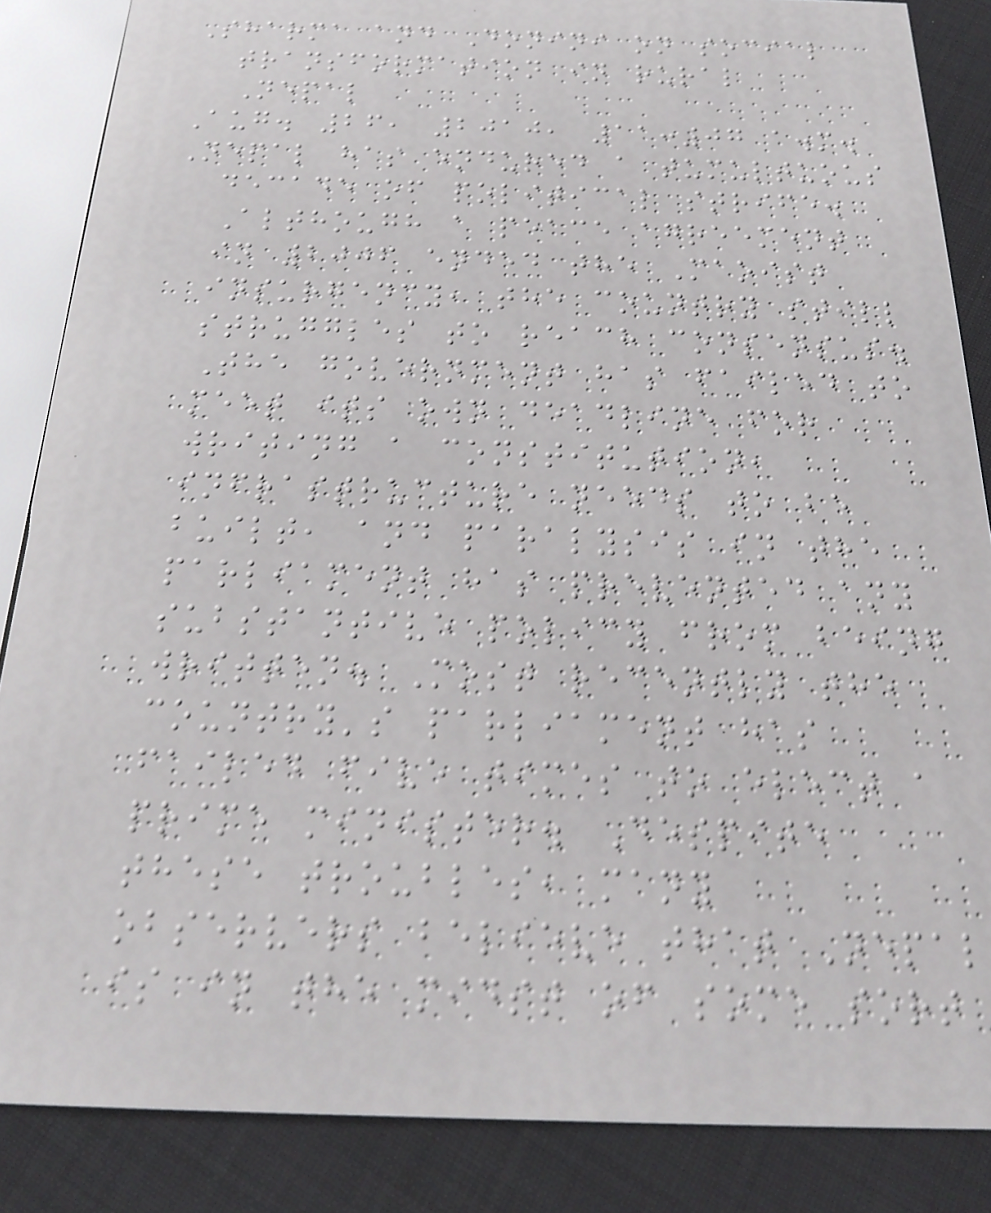Sharma and Donini on social
transformation in rural
Nepal
Aug. 26, 2010, 11:07 a.m.
Nepal has endured a tumultuous
decade of political strife.
Although a peace agreement
in 2006 ended the Maoist
insurgency, the country still
struggles to reach consensus.
The government has failed to
meet its own deadline for
writing a constitution,
infrastructure needs to be
built, and paralysis in the
parliament has prevented any
substantive policy from being
written. Most recently the
country's parliament has
failed five times to elect a
prime minister. Despite
these troubles, many
observers believe that Nepal
is in the midst of some sort
